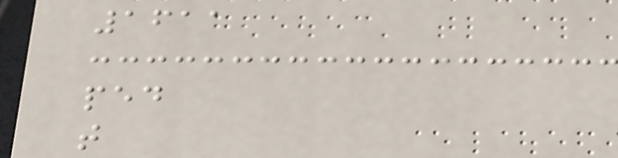1611
ped
t
